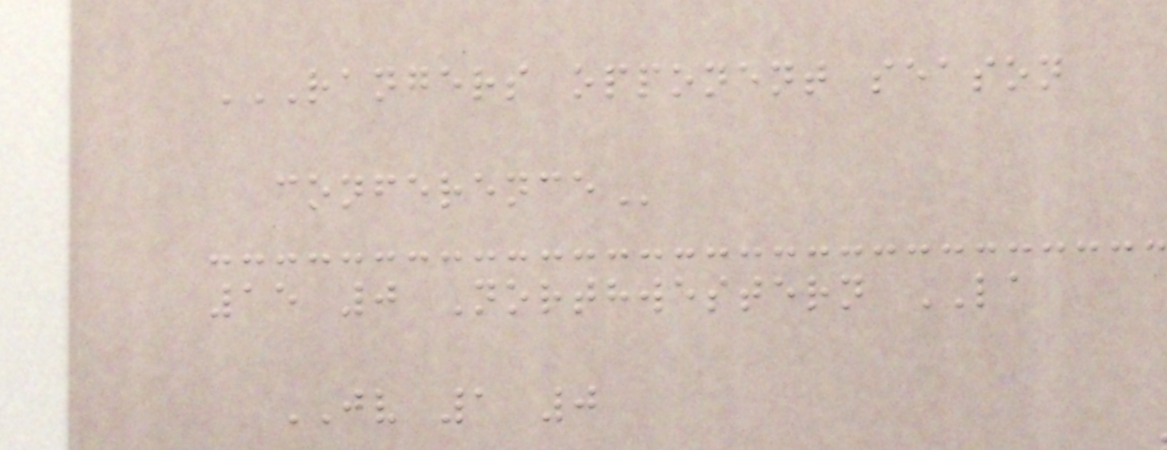RANGERS OPPONENT SEASON
CONFERENCE
15 0 Northwestern LA
JV 1 0
